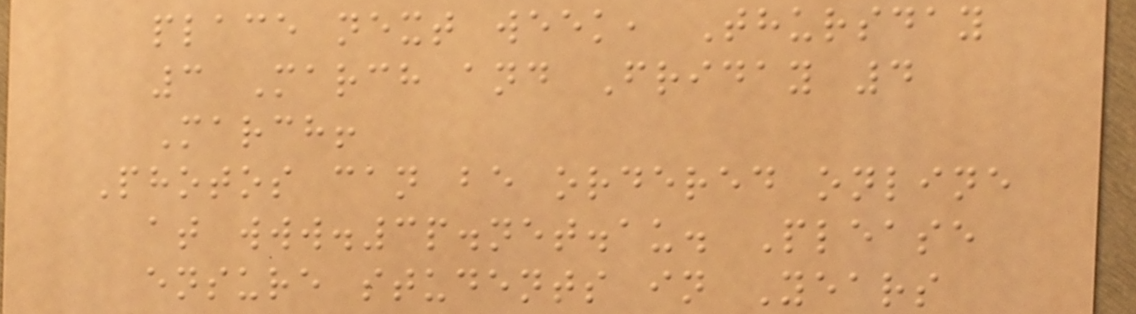place next week, Thursday
3 March and Friday 4
March!
Photos can be ordered online
at www.3p.net.au. Please
ensure students in Years
